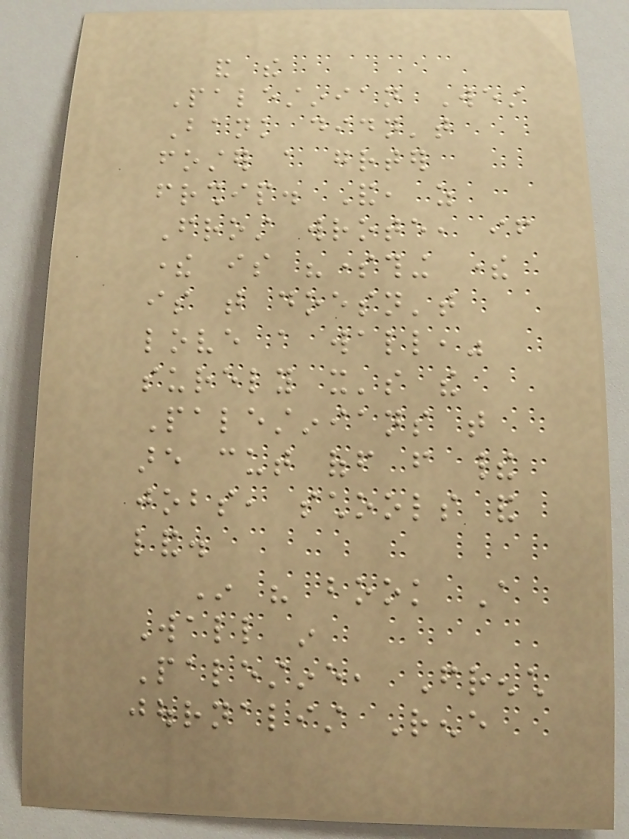and the
Palestinian West
Bank didn't
foster a greater
friendship. And, as
Frost wrote, if
there is "something there
is that doesn't
love a wall,"
surely it's the
Palestinians that
are cut off from their
jobs, schools and
land.
In his book A
Wall in
Palestine, French
journalist Rene
